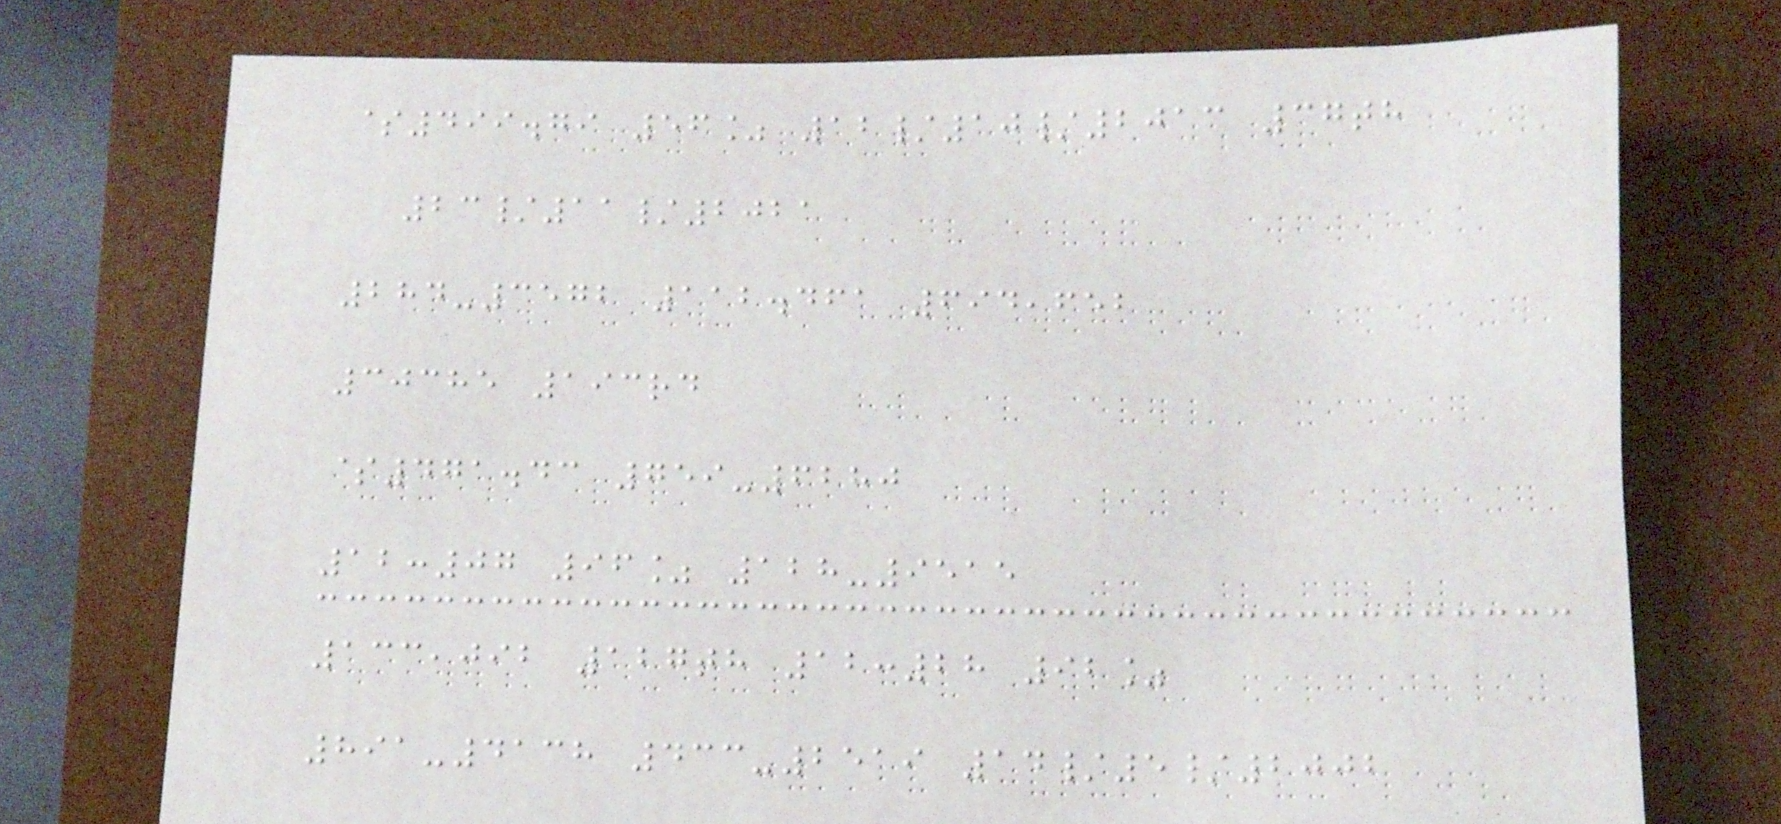$499.79 56% 12/10/2013 37th
23/11/2021
284-3572 112.461 694,652
30385 193rd
$471.43 759-6280
12:07 96% 128-9515
133,092 127th 12:28 92%
891-4138 433-2519 14/5/2002
